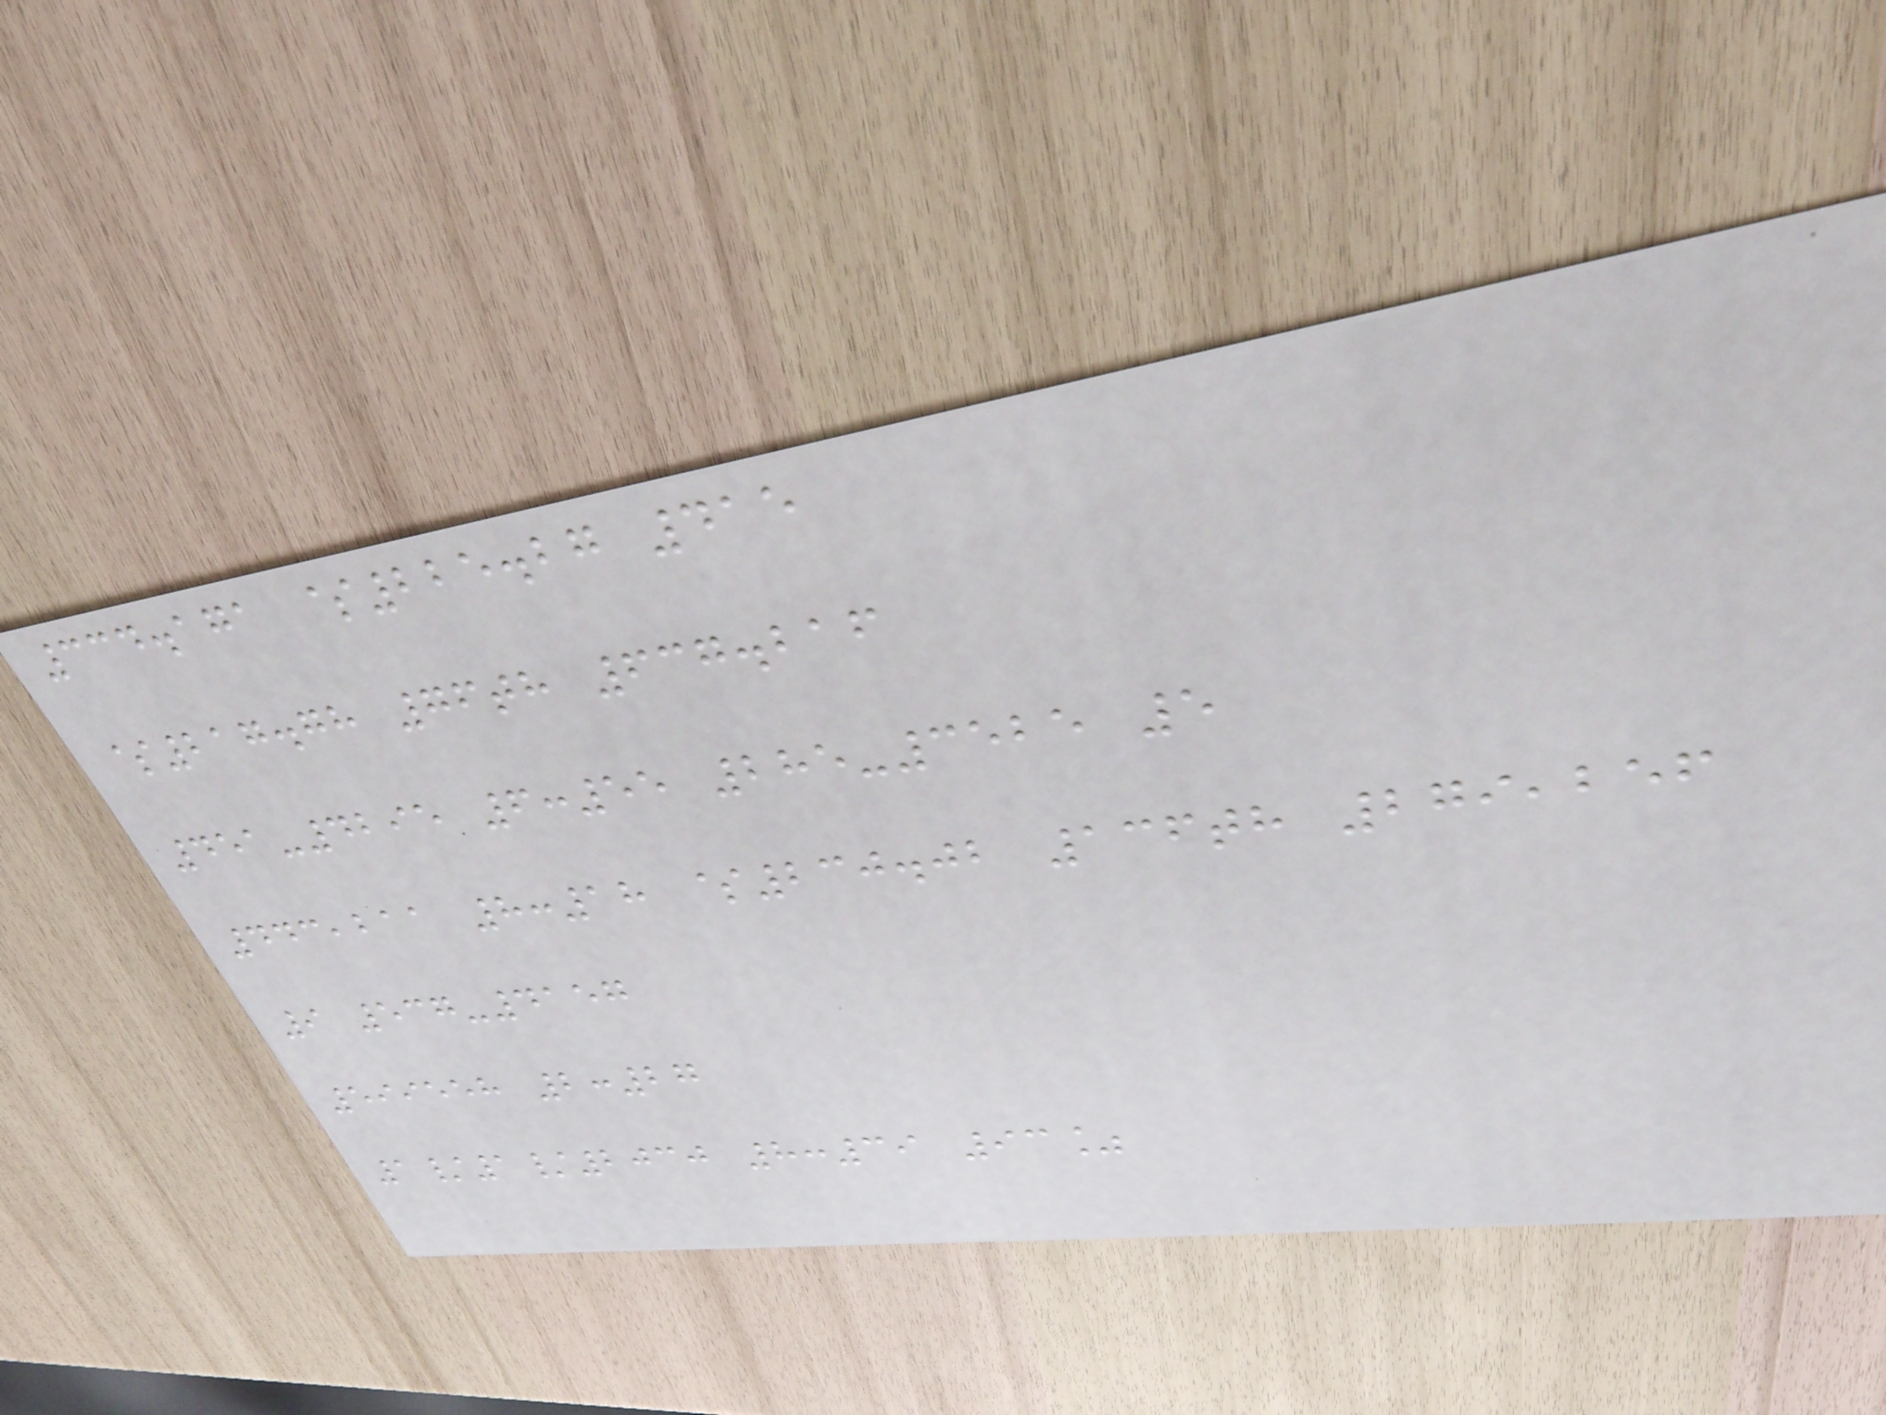334.171 $225.27 415
$217.78 76th 637.216
451-4295 6:55 285-3525 5
443,211 8:18 $230.02 136th 279,256
9 537-4157
599558 2:27
1/1/2030 8:39 93%
